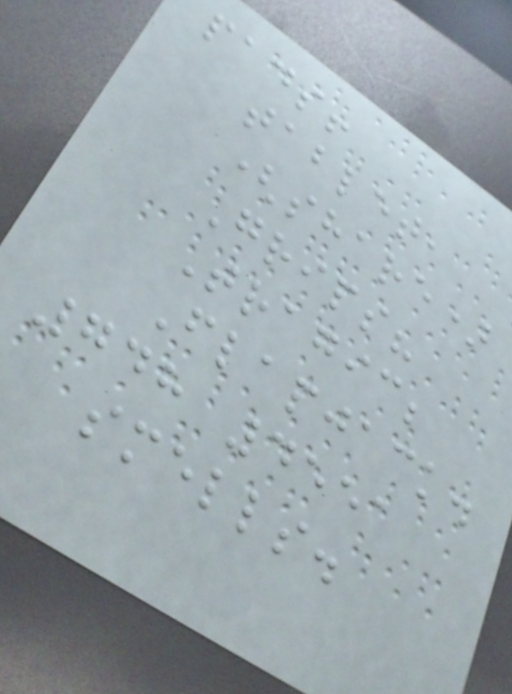pads!
tablet,
(share)
Grips?
Tragic;
Flapjack.
748 4551
smells.
